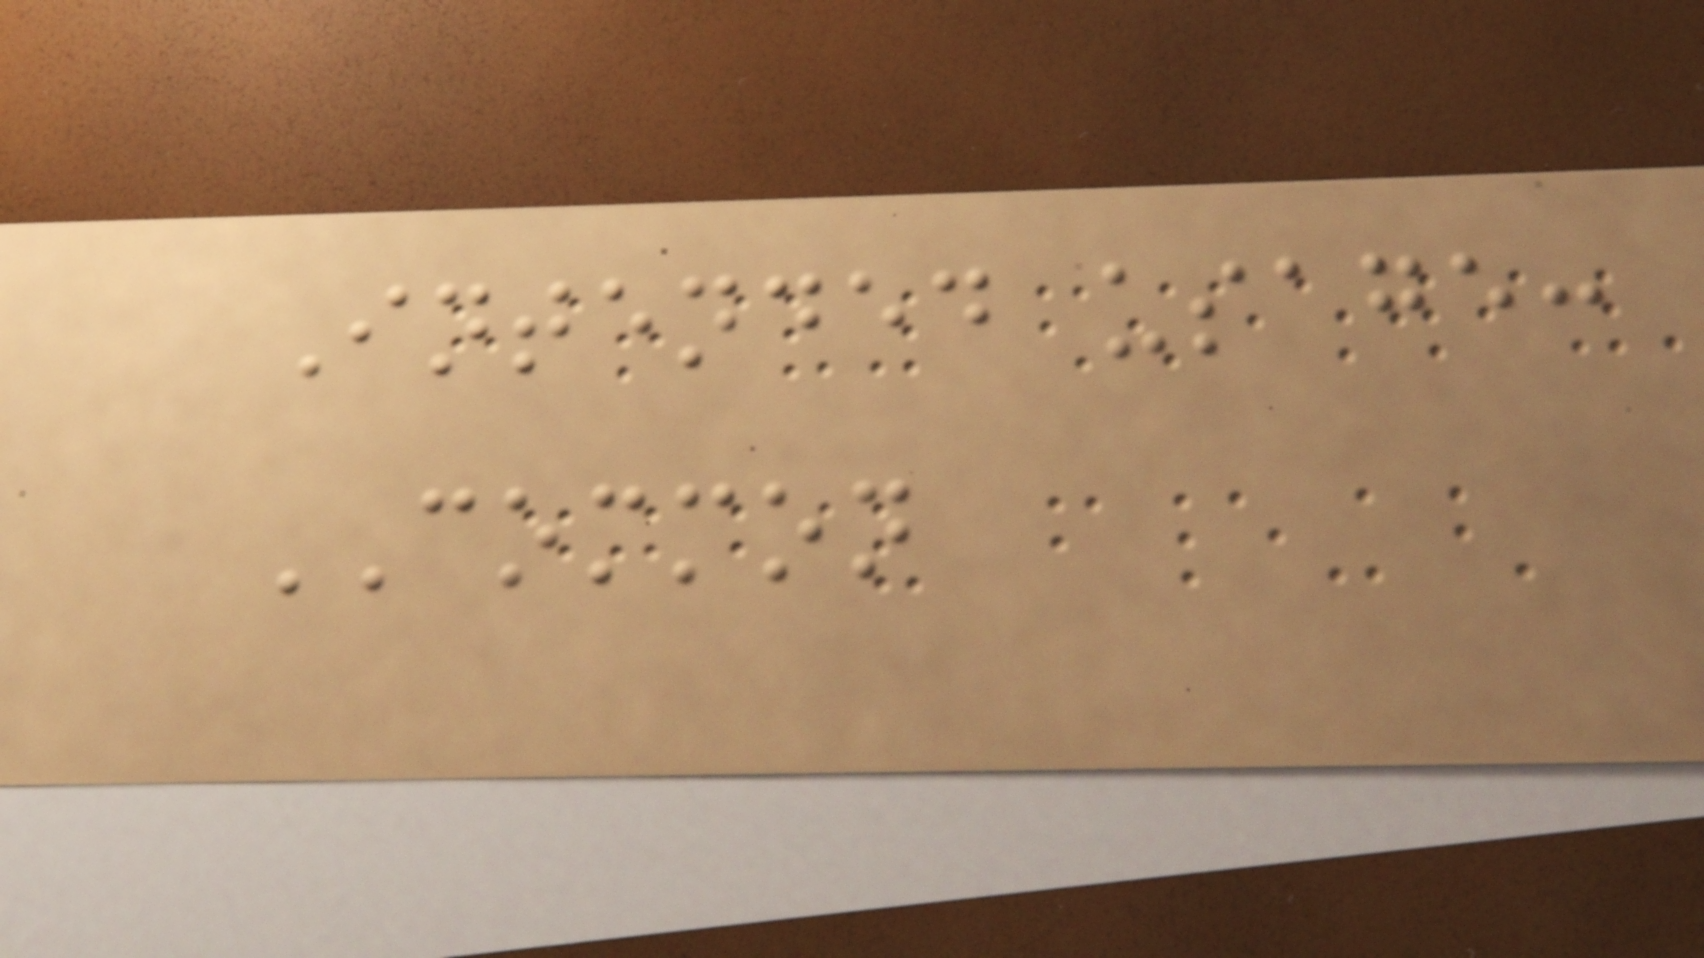Intended usage:
COMMON
